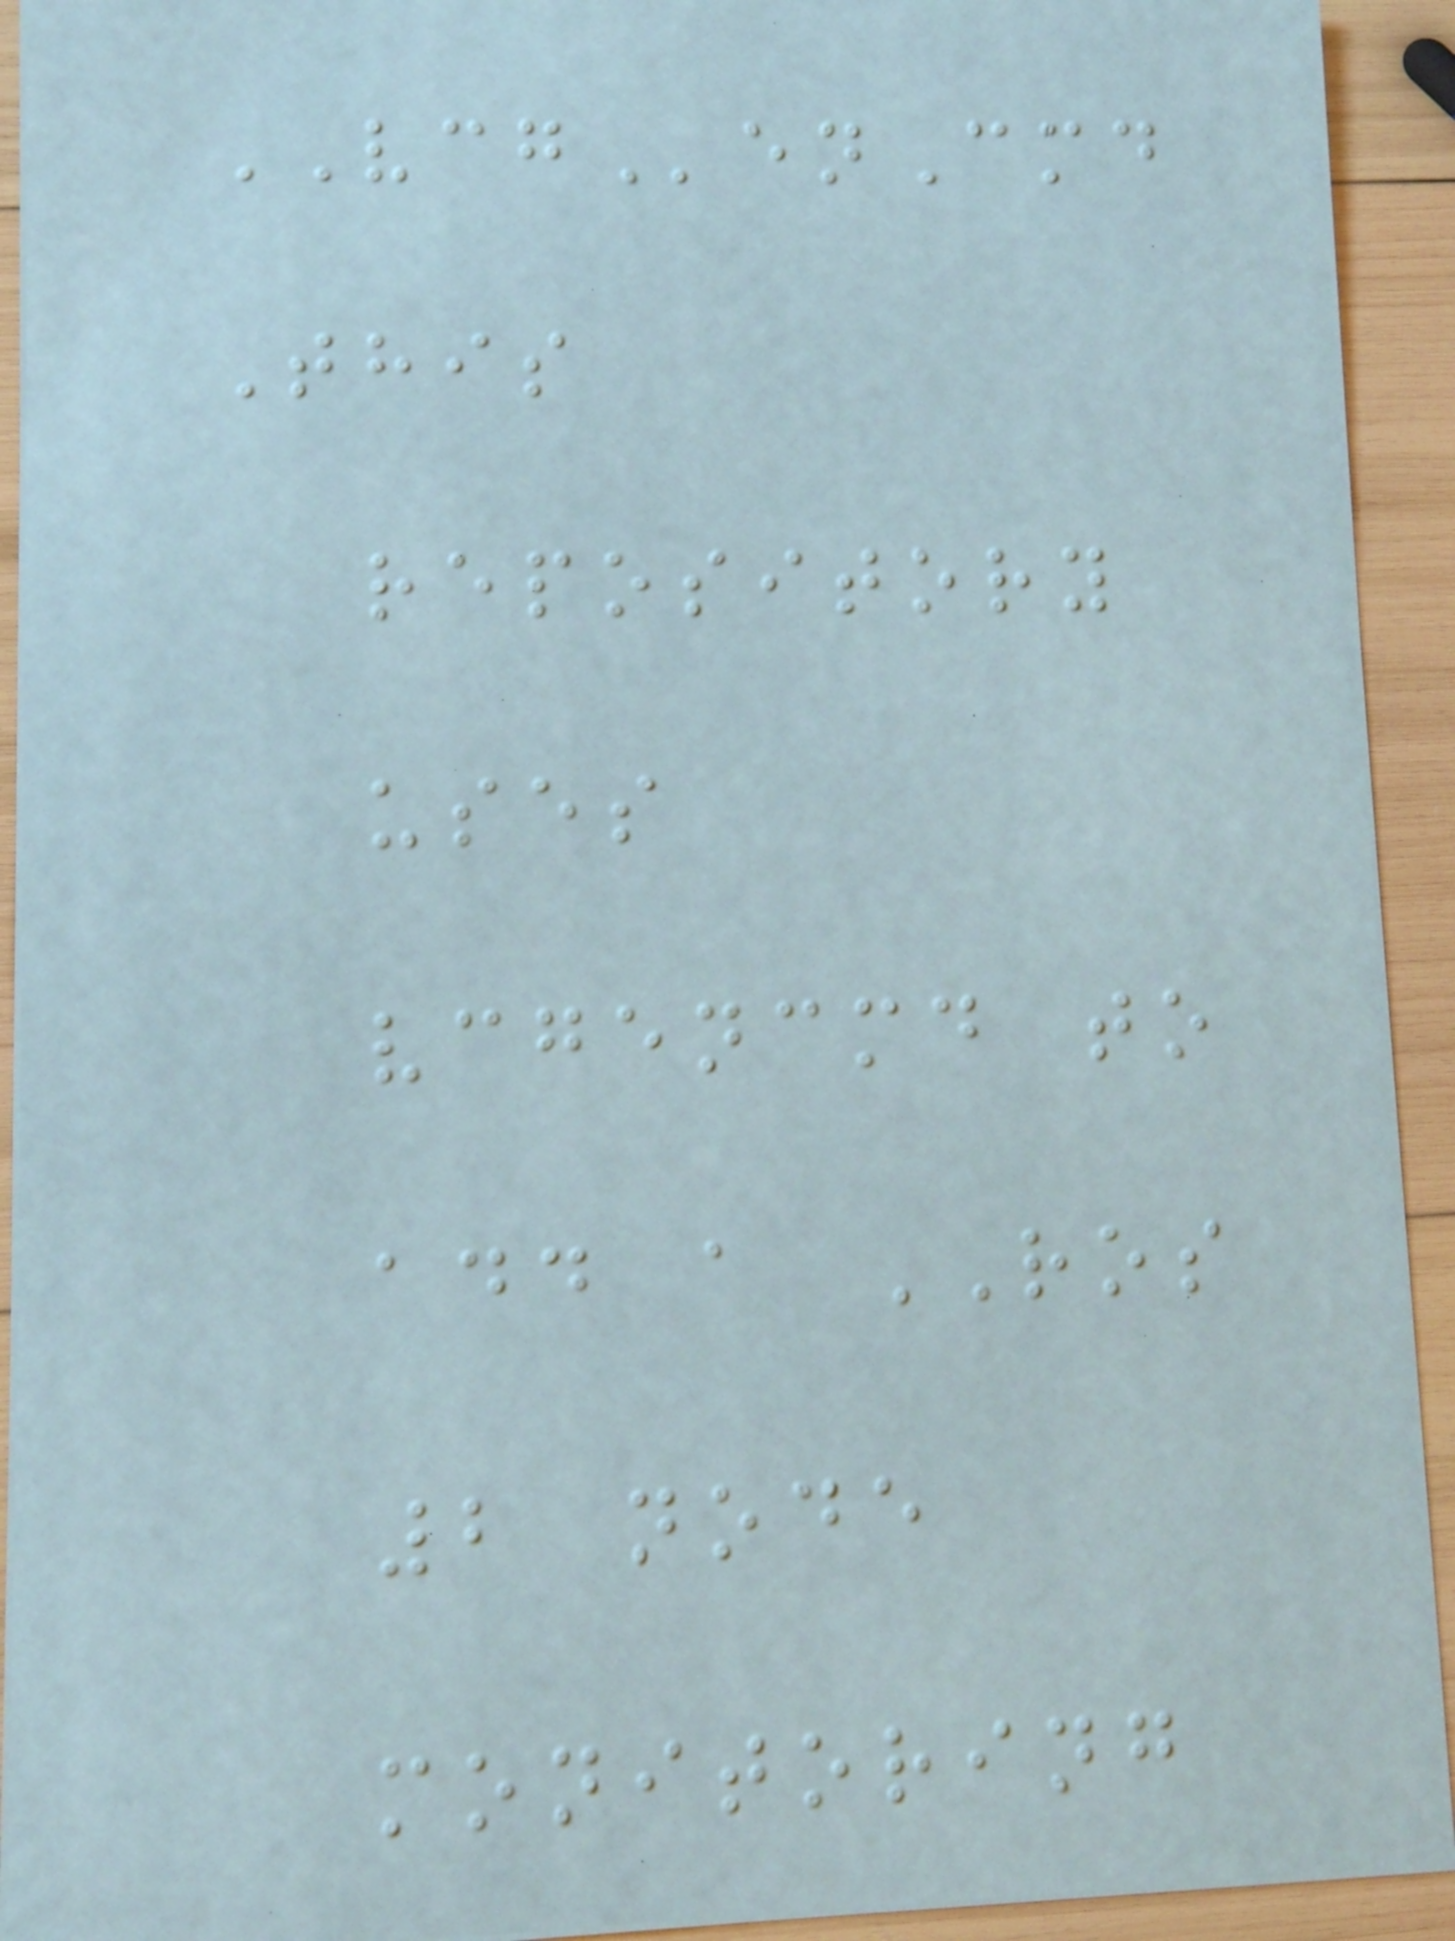VCGenCmd
This
repository
uses
vcgencmd to
add a ROS
2 node
monitoring
